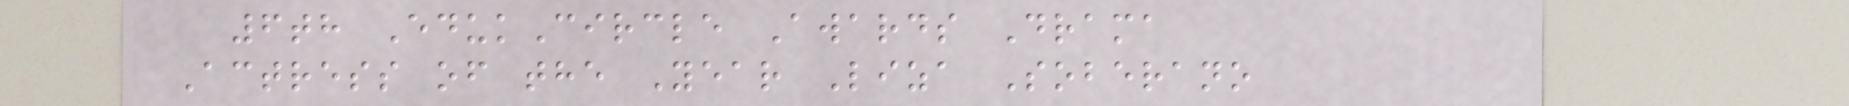6th EdukCircle Awards Drama
Actress of the Year Liza Soberano
